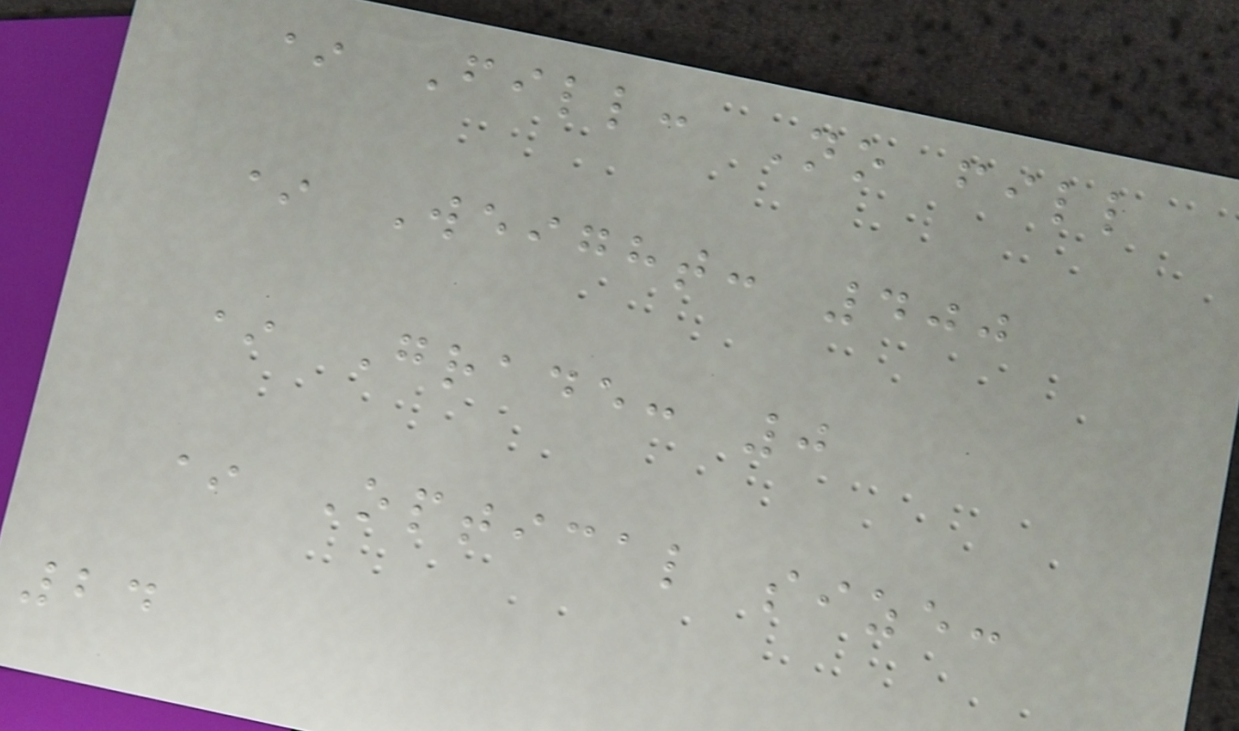* Fill: No fill
* Weight: 400
* Grade: 0
* Optical size:
24
